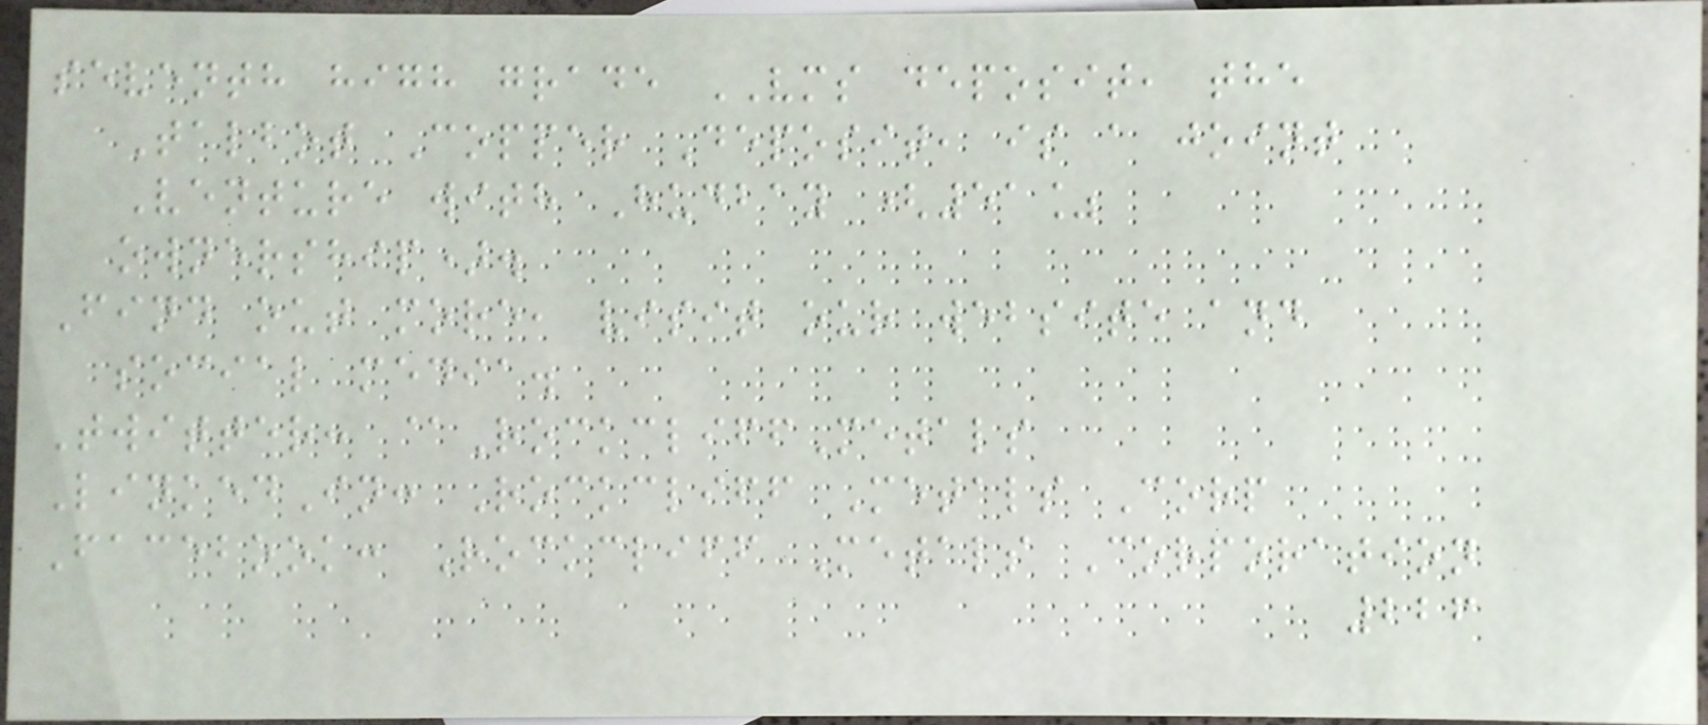seventh high grade VMS deposit, the
Talbot Copper Deposit, is a joint
Venture with Hudbay (51%
ownership).
Find out more, visit our website and
social media.
Twitter: @RockcliffMetals
LinkedIn: Rockcliff Metals Corp
Facebook: Rockcliff Metals Corporation
226
